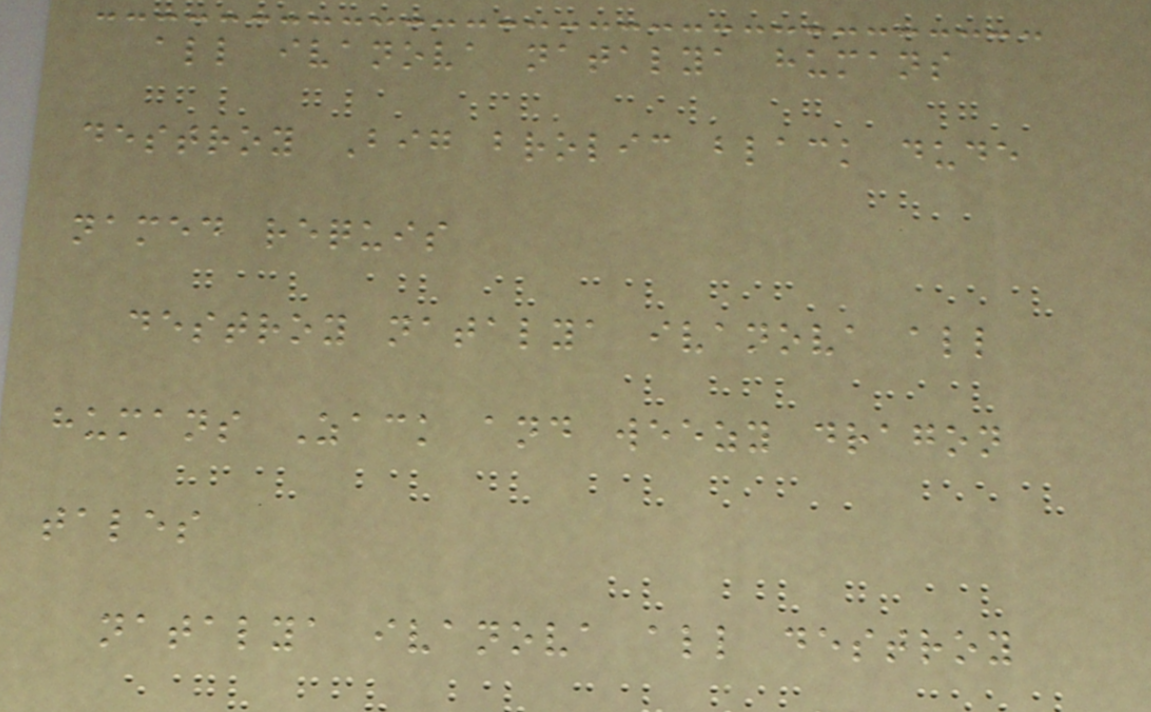all ivanova natalya humans
destroy Big brolic black dude
named requis
destroy natalya ivanova all
humans Zack and weezy dragon
tales
natalya ivanova all destroy
